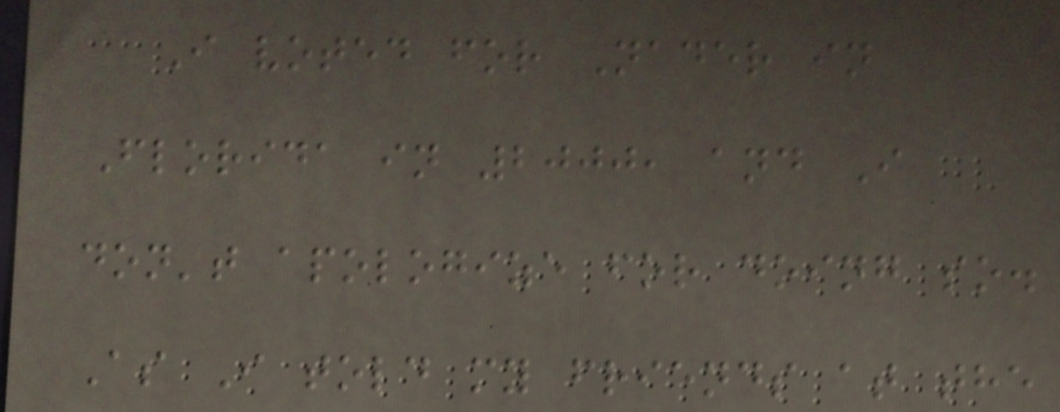I voted for Nader in
Florida in 2000, and I
don't apologize for doing so.
As I told my friends at the
